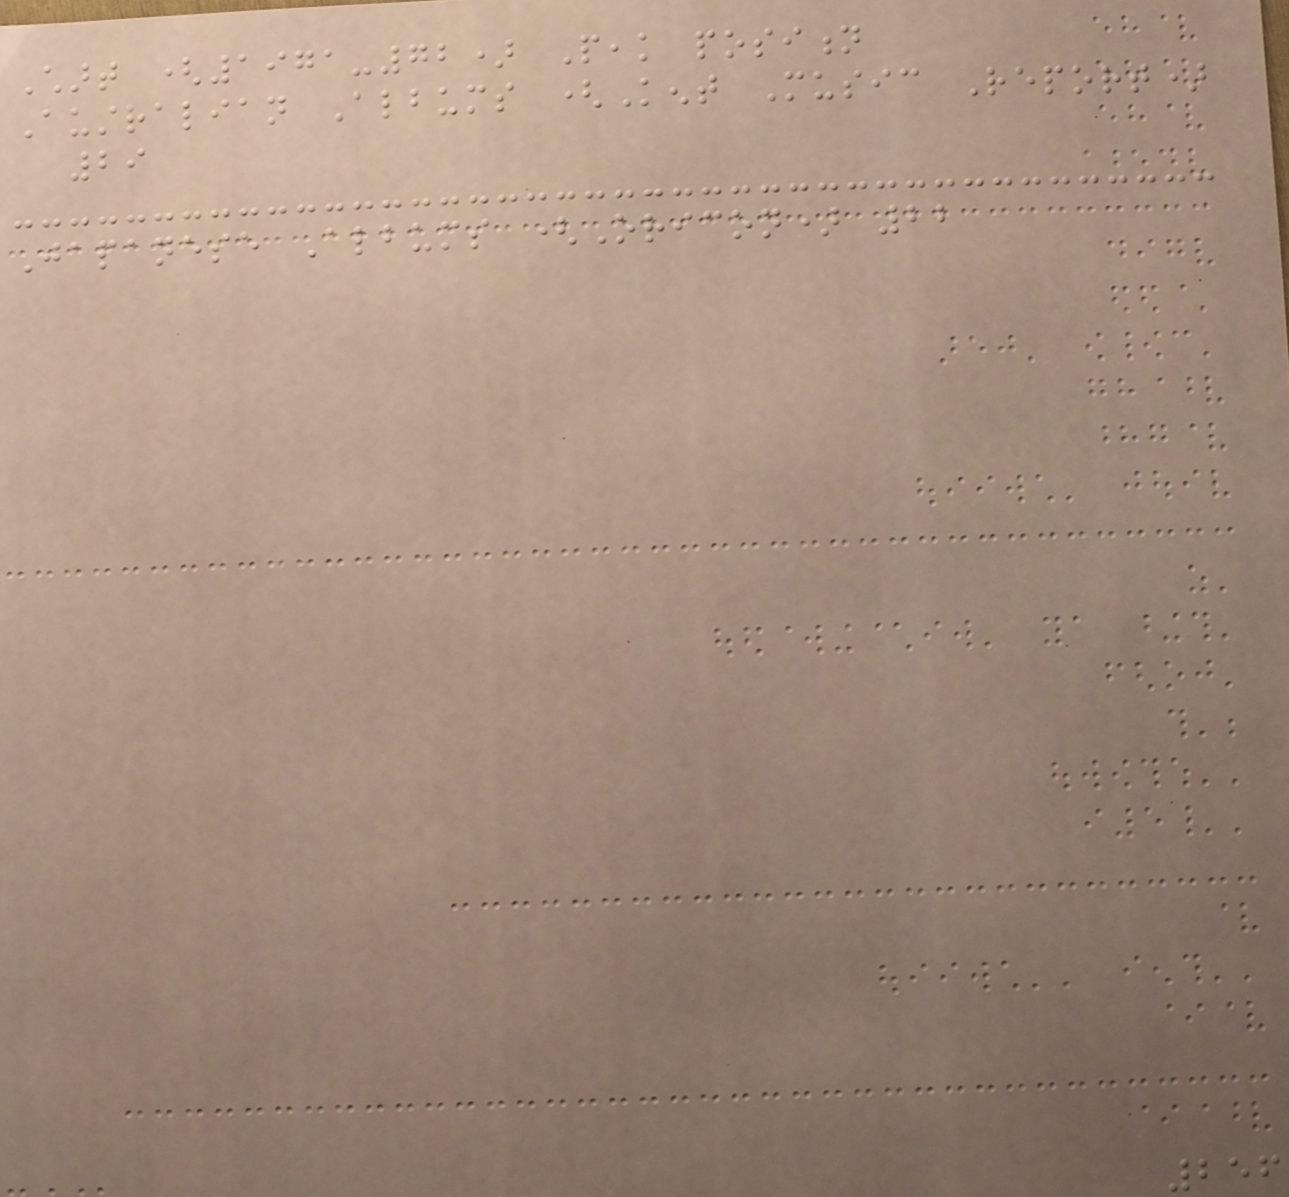Chart (1971-72) Peak position
Australian Albums (Kent Music Report)
29
Japanese Albums (Oricon) 22
256
